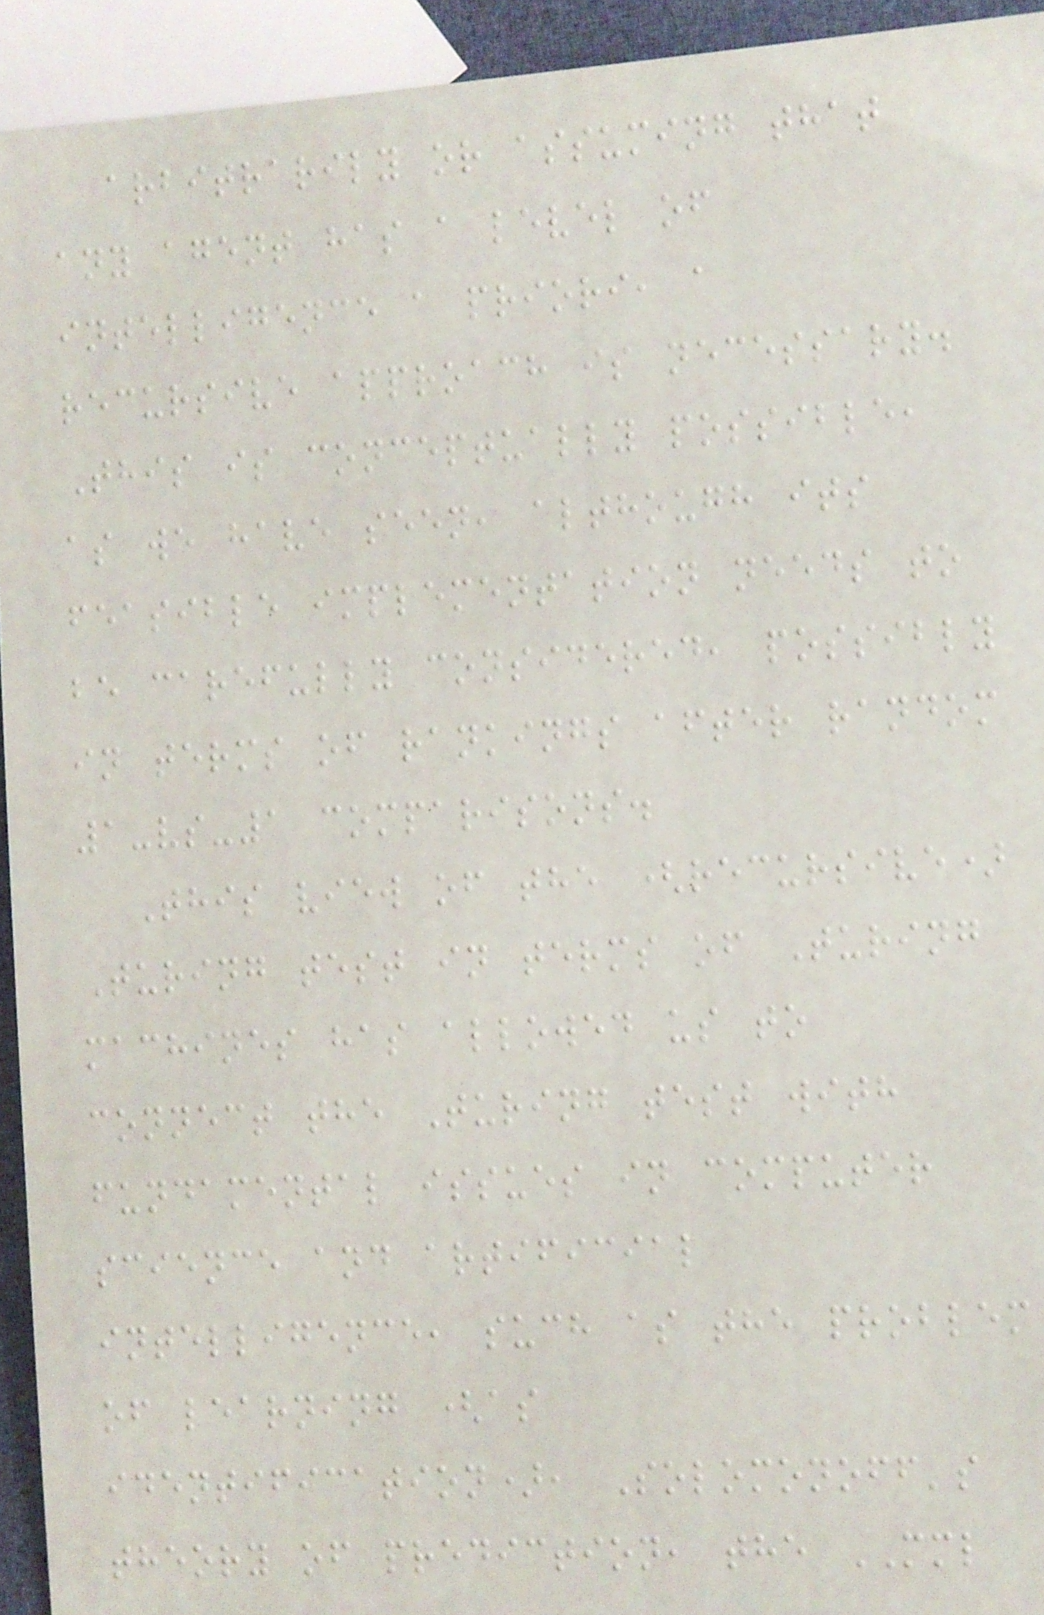arbitrarily or assuming that
any agent has a level of
intelligence a priori, a
recursive approach is necessary.
This is conceptually possible,
as we have seen, although its
feasible implementation needs to
be carefully considered, possibly
in terms of rankings after random
1-vs-1 comparisons.
This view of the (recursive)
Turing test in terms of Turing
machines has allowed us to
connect the Turing test with
fundamental issues in computer
science and artificial
intelligence, such as the problem
of learning (as
identification), Solomonoff's
theory of prediction, the MML
